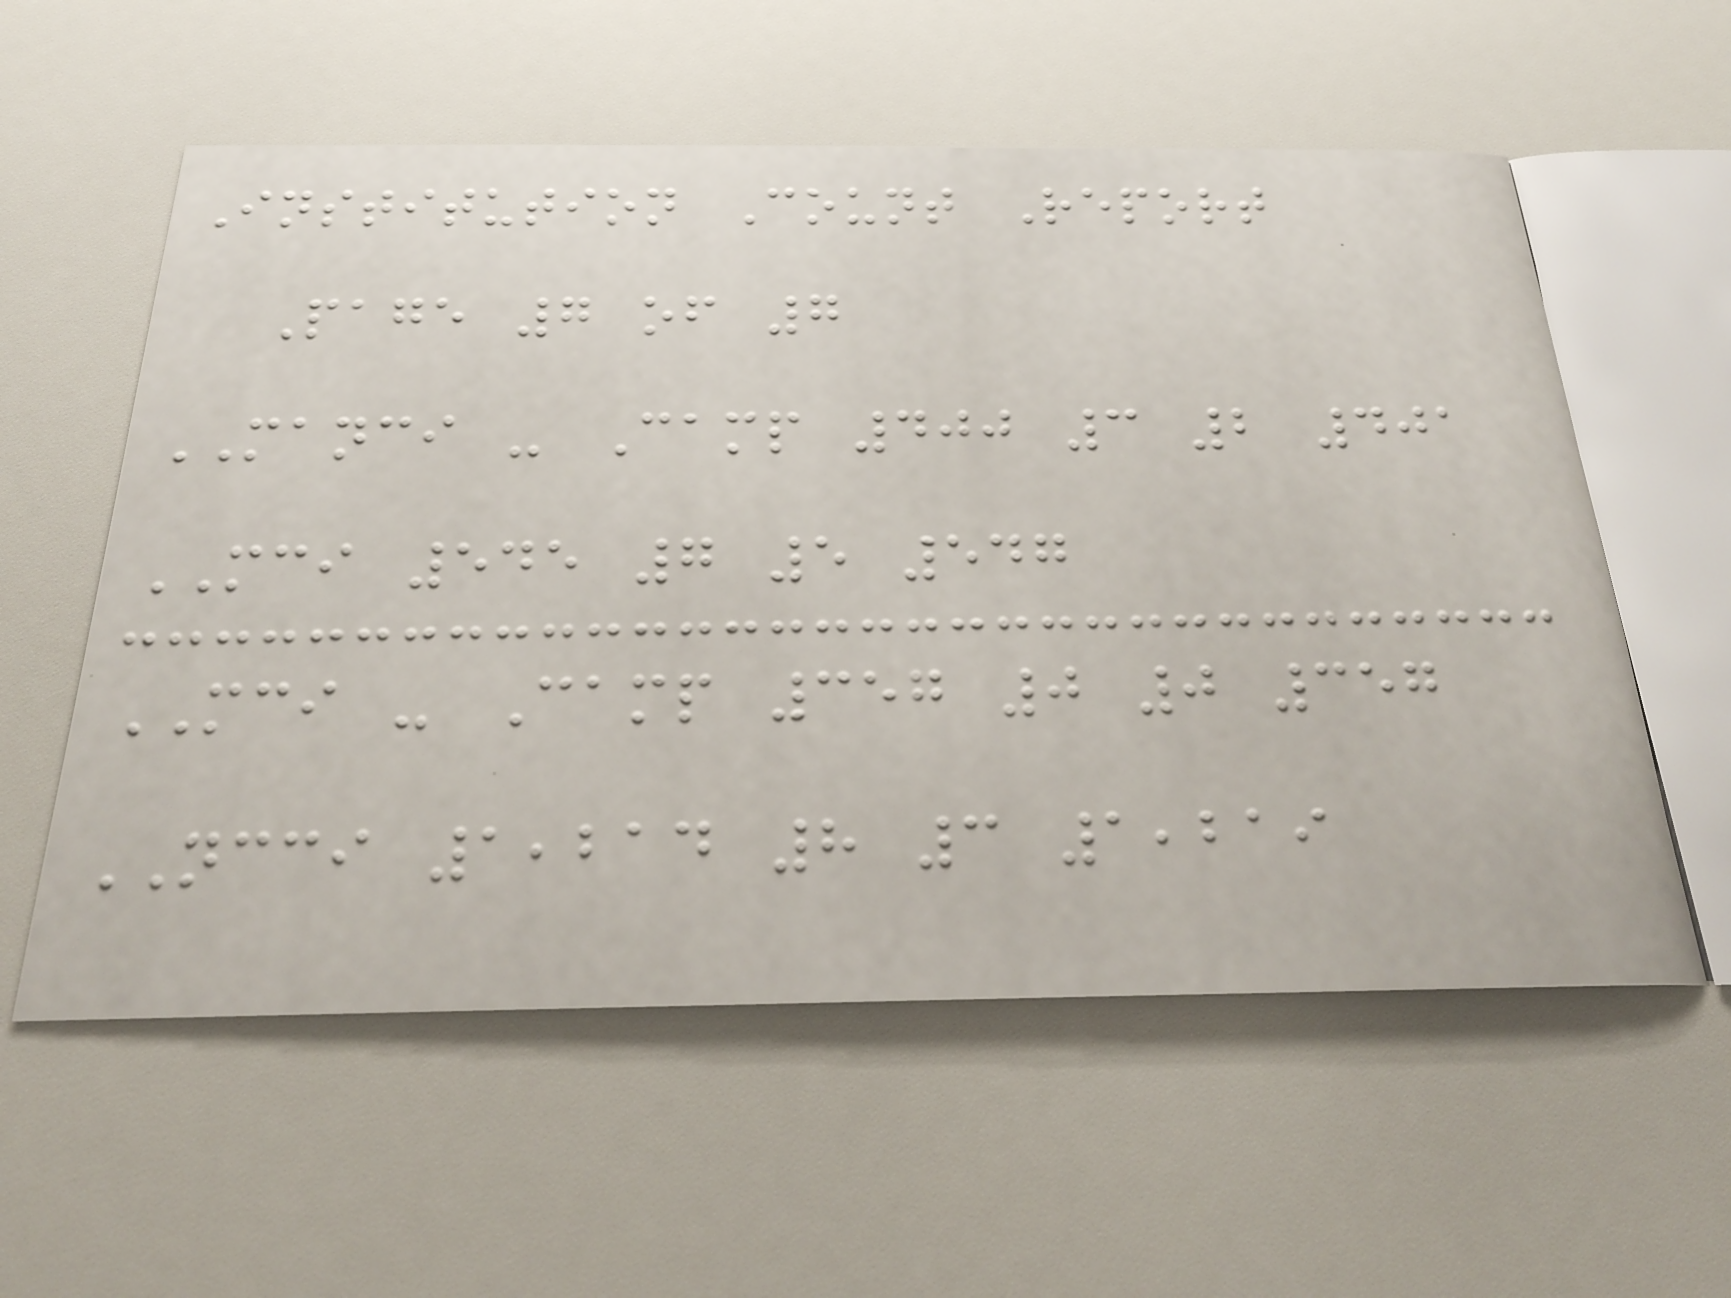Institution Count Report
Page 7 of 7
MANCI - Camp 400 3 2 401
MCI 545 7 5 547
MCI - Camp 357 0 0 357
NCCI 1,214 8 3 1,219
